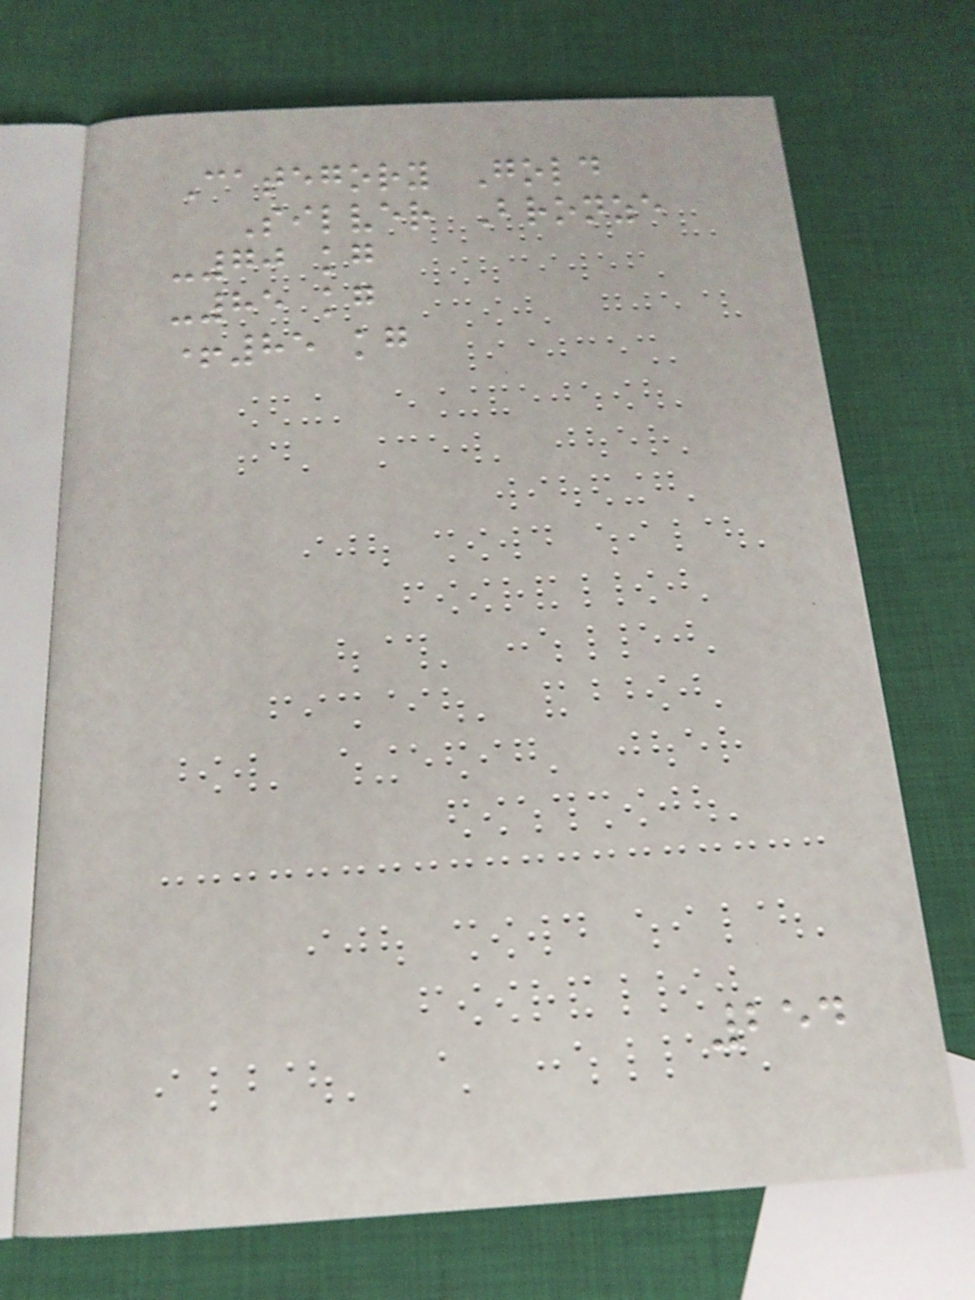Category Gold
Silver Bronze
-70 kg
-85 kg
+85 kg
254
